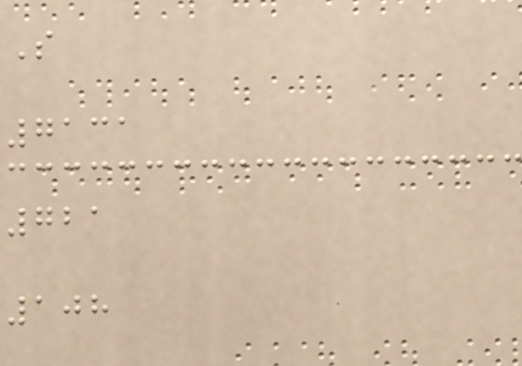S
7131
721
108
